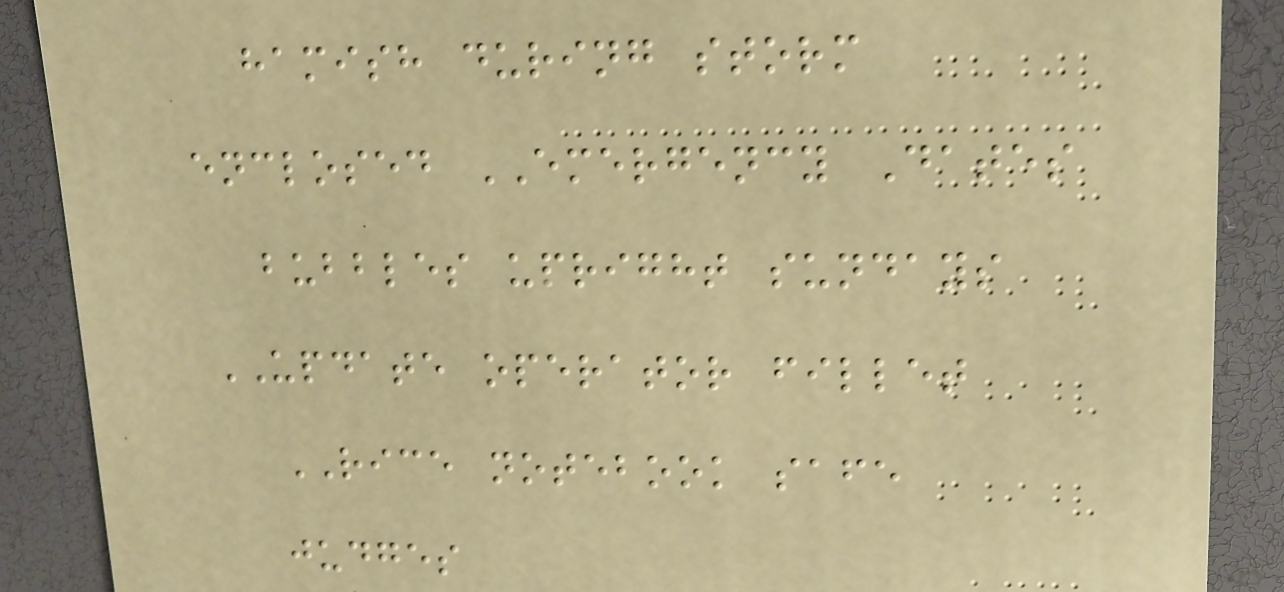hamish during storm
enclosed EMERGENCY Dates
bubbles upright sundays
UPDATE operator fillet
RICE notebook safe
judges
